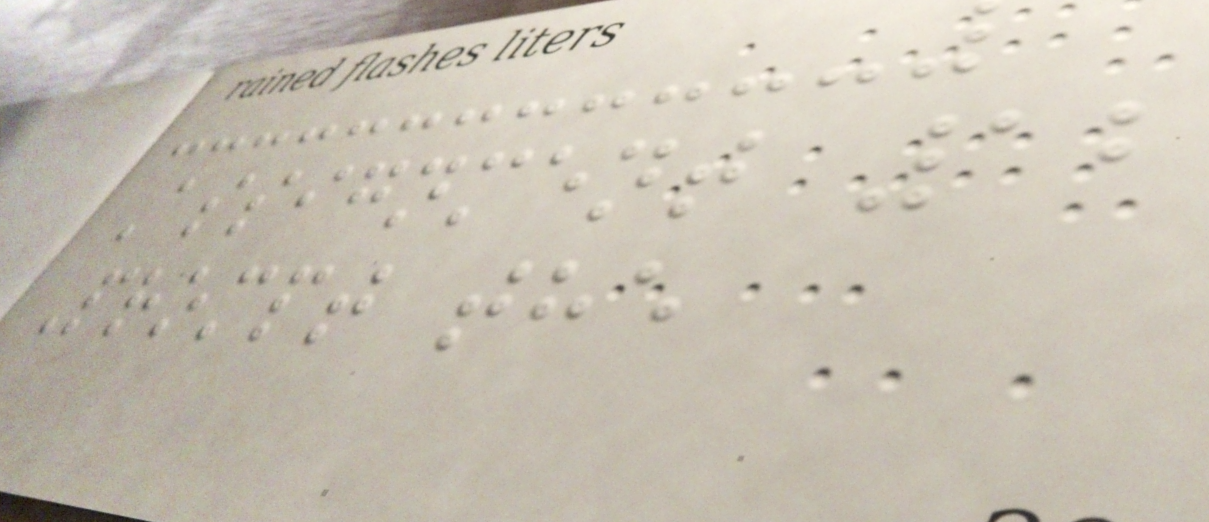Assignment 12
Prompt the
